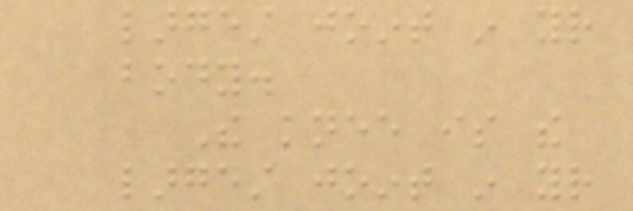largest joint in your
body.
The knee is the
largest joint in your
